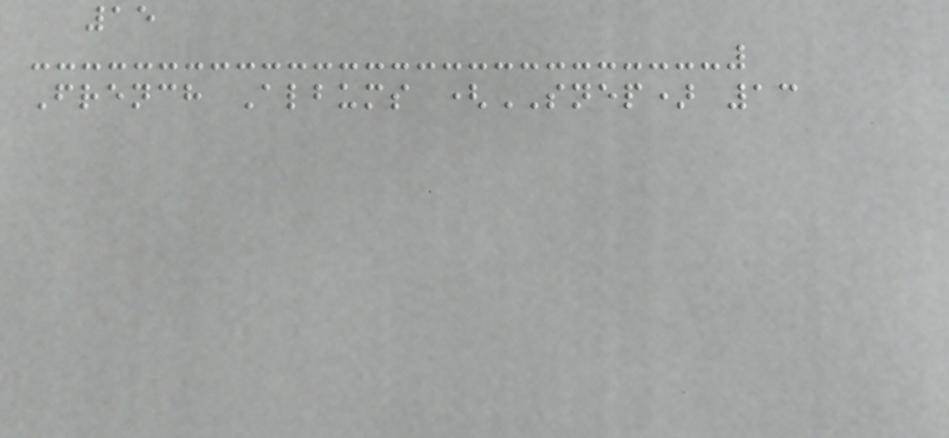15
French Albums (SNEP) 13
